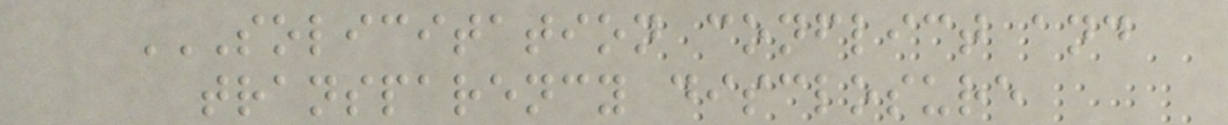SOLICITATION CONFLICT AND
TRANSPARENCY DISCLOSURE
